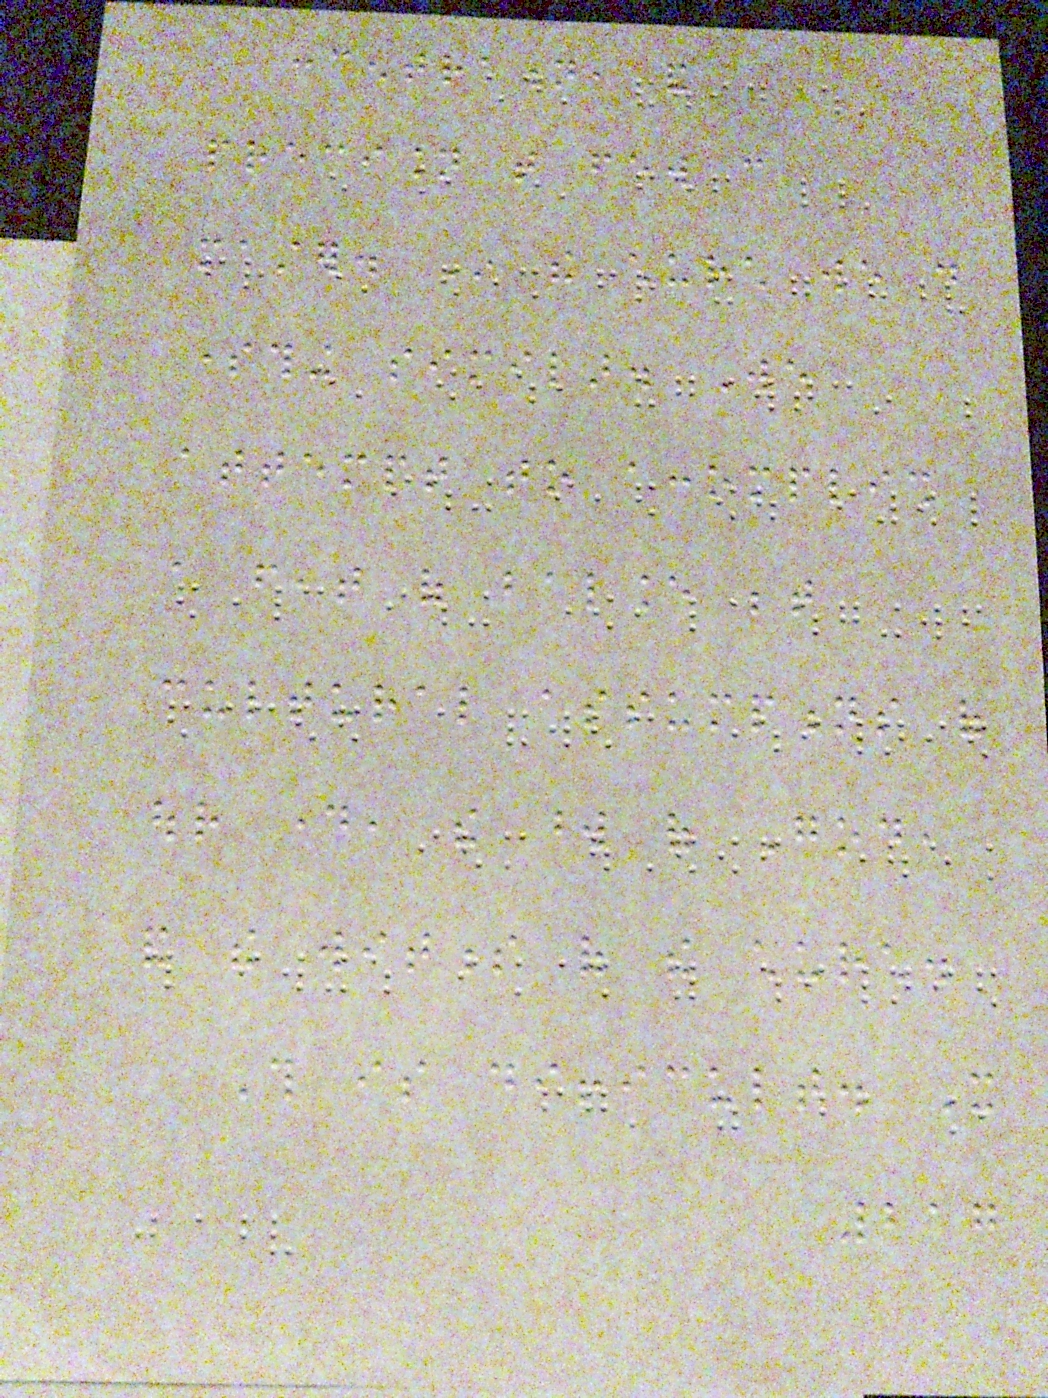concentration, and
precision that few can
master. In the church we do
something similar. We
attempt to accomplish
a feat of balance between
cultural assumptions of
our day, the word of God,
and the witness of the church.
This is difficult. It
217
